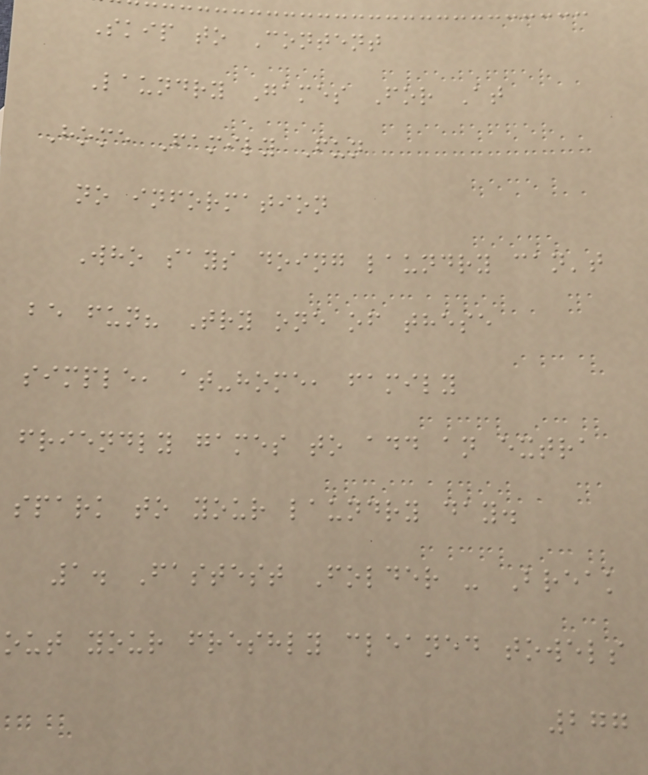Skip to Content
Laundry Games For At
Home Family Fun
no information
Who says doing laundry can't
be fun? Try one of these
simple, at-home, family
friendly games to add an extra
spark to your laundry day.
1. Fastest Folder - Break
out your freshly cleaned towels
277
